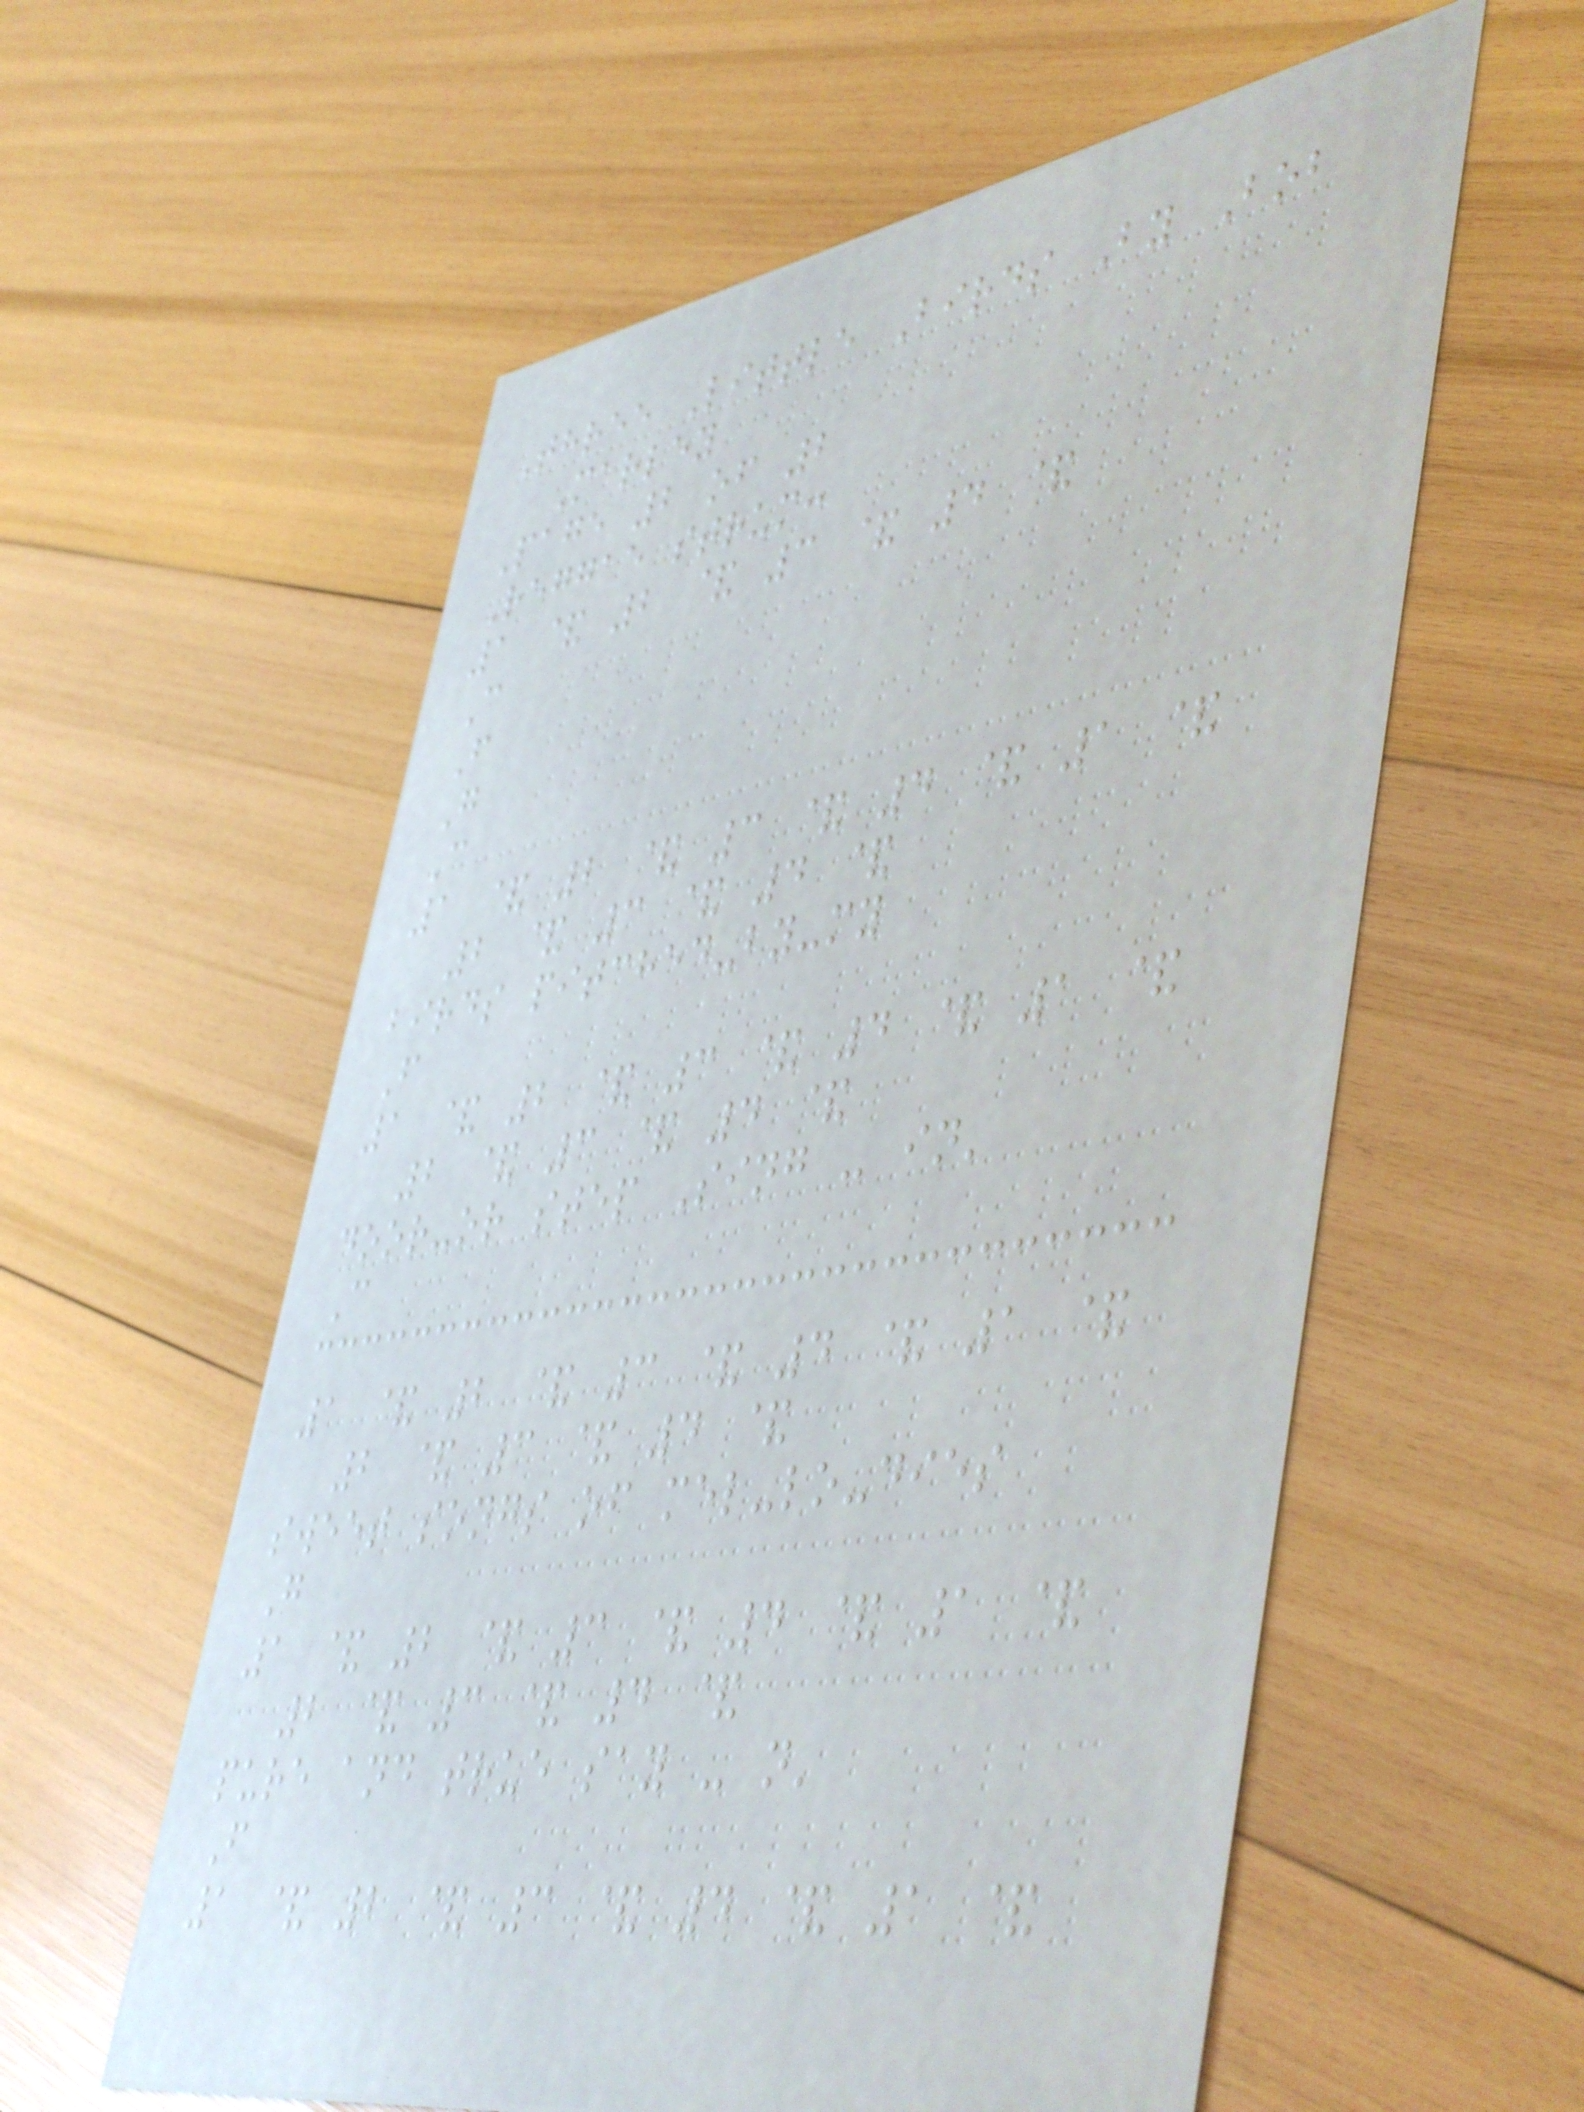Three Little Birds By Bob
Marley
Page 2 of 2
Reggae strum:
1 & 2 & 3 & 4 &
C
F
G
C
1 & 2 & 3 & 4 & 1 &
2 & 3 & 4 &
birds pitched-by-my
F
1 & 2 & 3 & 4 & 1 &
2 & 3 & 4 &
door-or step Sing - in'
C
1 & 2 & 3 & 4 & 1 &
2 & 3 & 4 &
sweet songs of mel-lo-dies
G
1 & 2 & 3 & 4 & 1 &
2 & 3 & 4 &
pure and true say - n'
F
1 & 2 & 3 & 4 & 1 &
